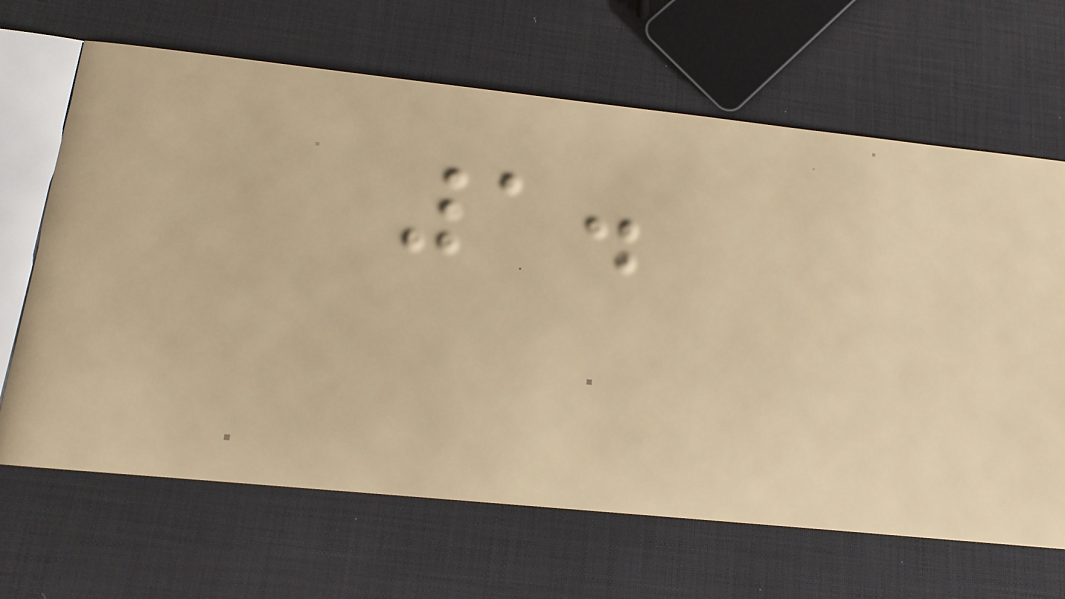1.
